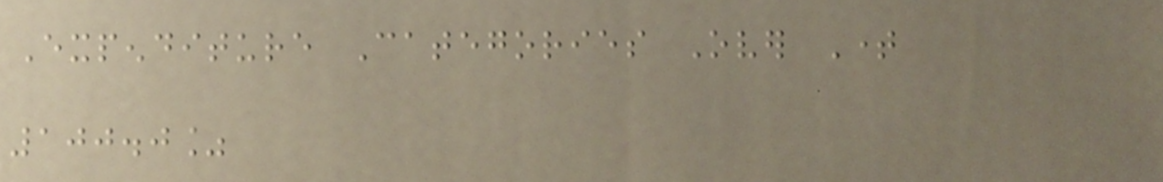Expenditure Categories Over Time
100.0%
